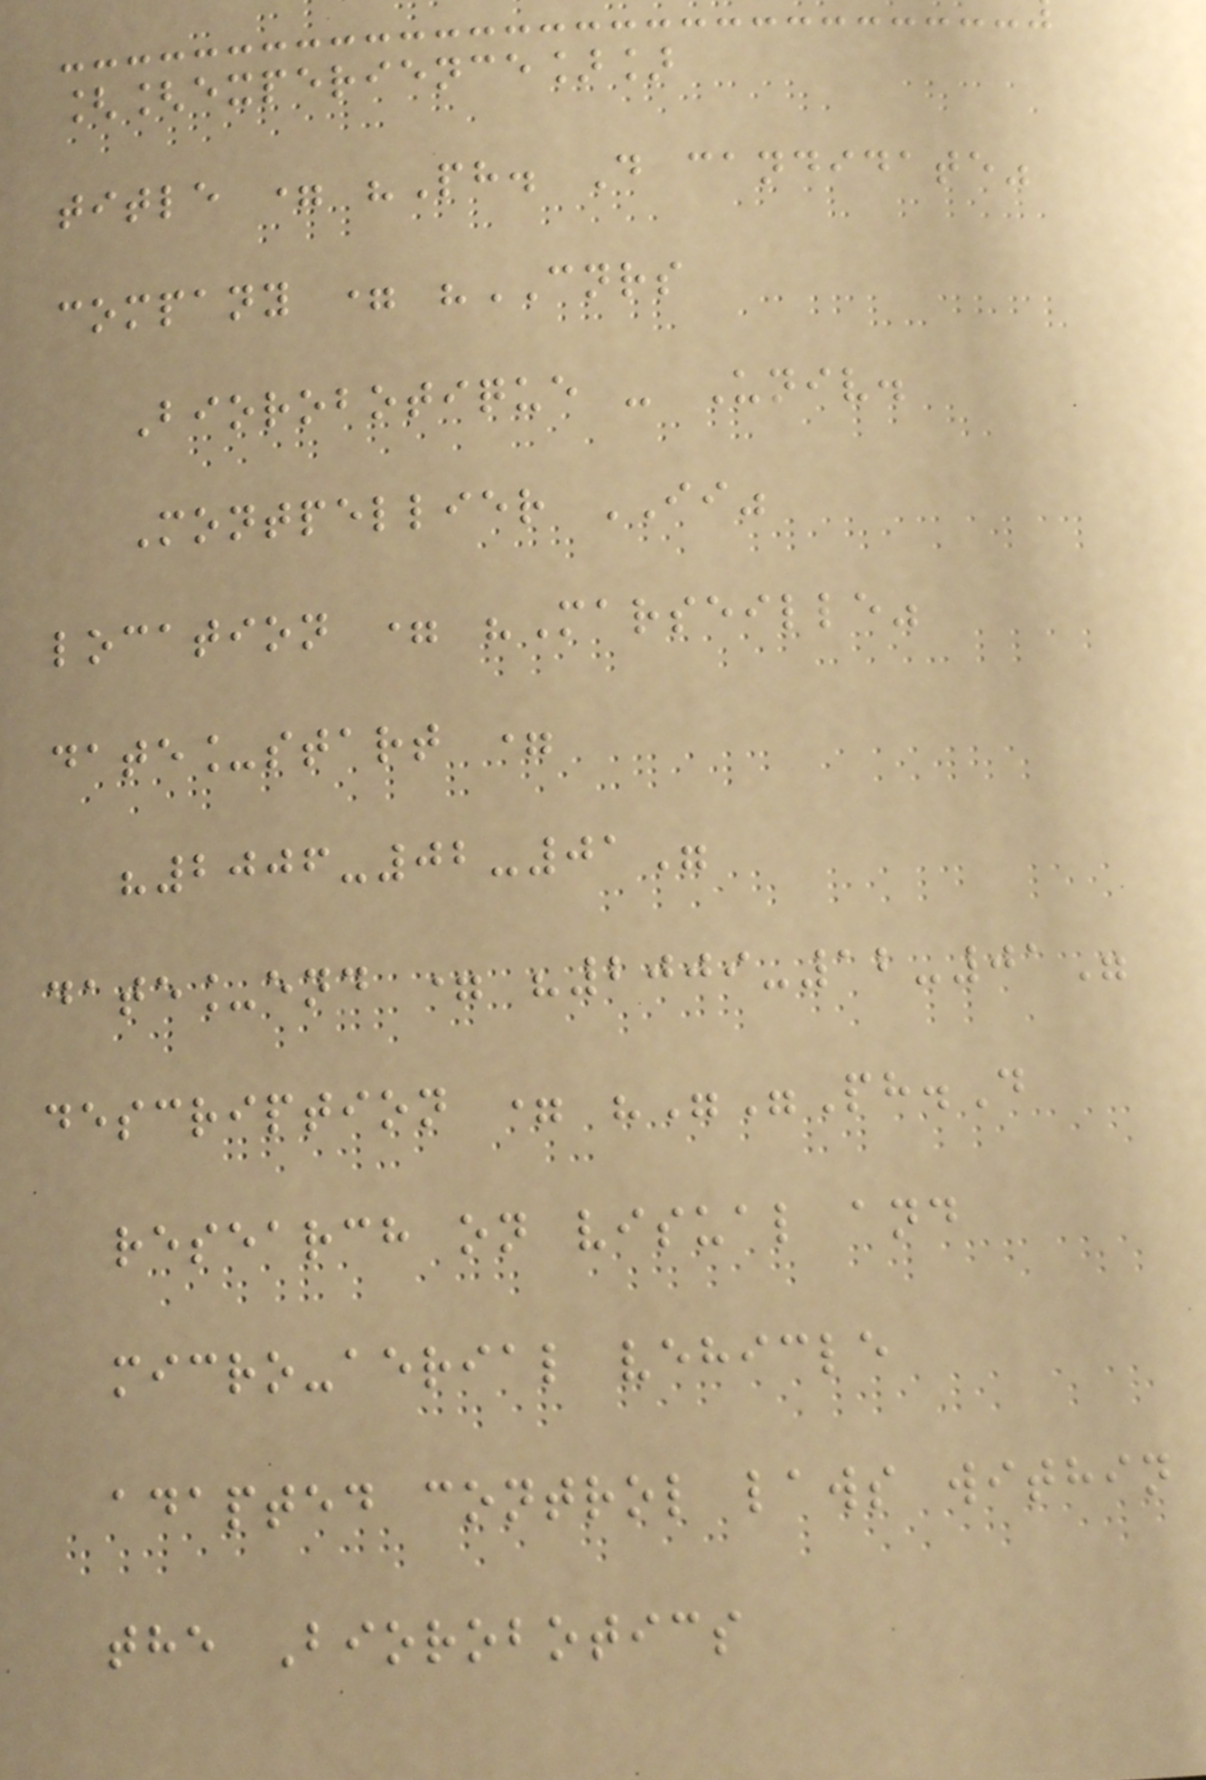[[experience]]
title = "Ph. D candidate"
company = "CNRS
Biorobotique - Univ.
Montpellier II"
location = "Marseille"
date_start =
"2006-02-01"
date_end = "2009-12-01"
description = """Ph.D
research on visual and
micro-aerial vehicle
adapted control laws within
the Biorobotics
